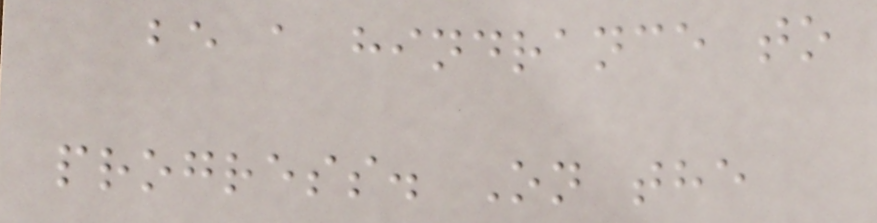be a hindrance to
progress. On the
